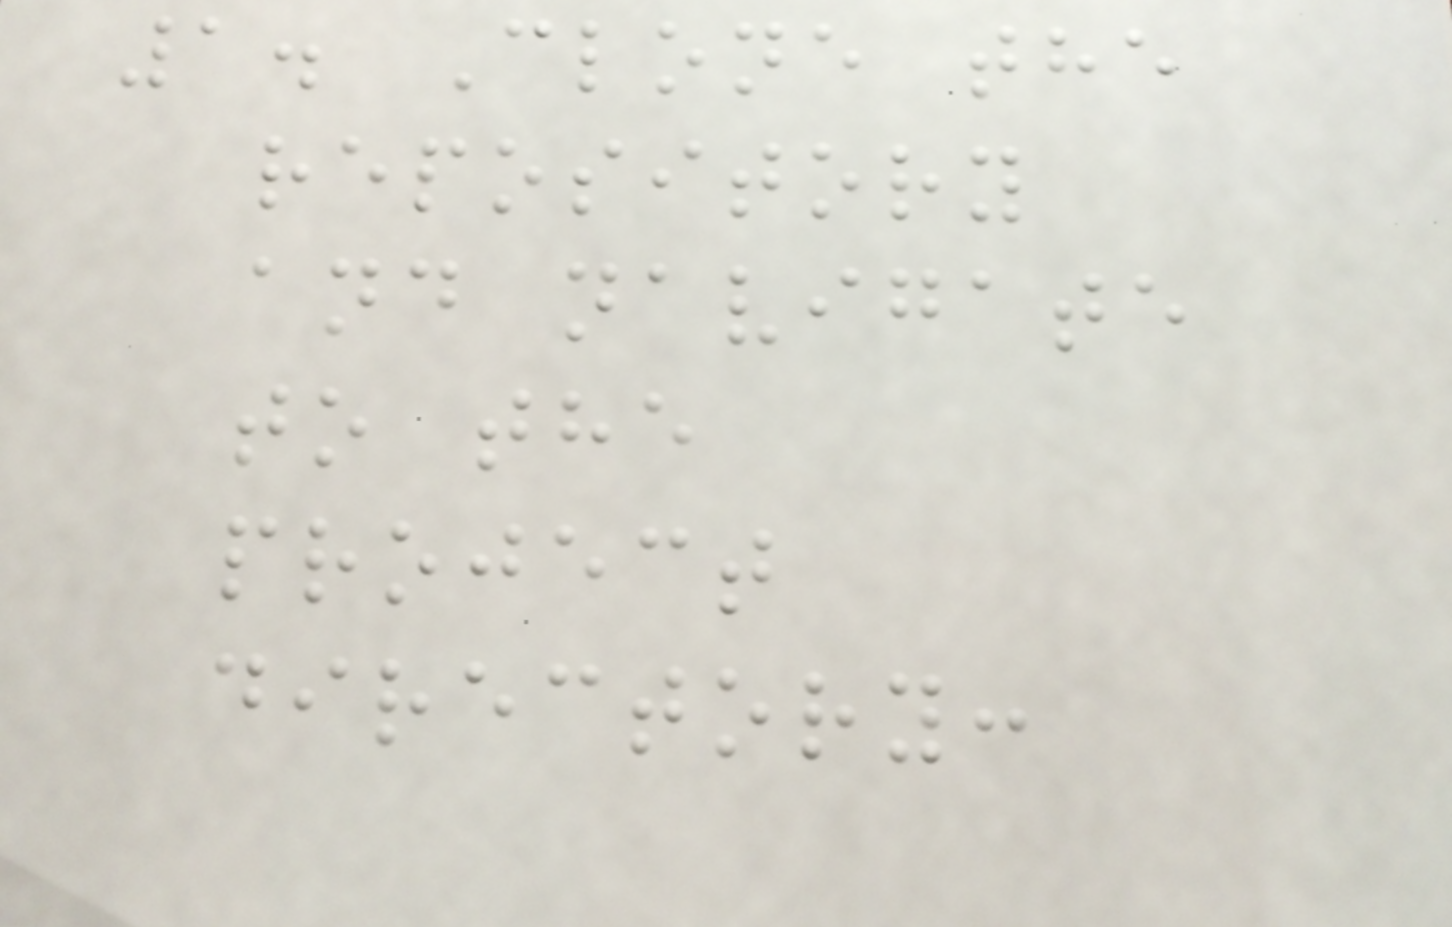1. Clone the
repository
and navigate
to the
project
directory:
